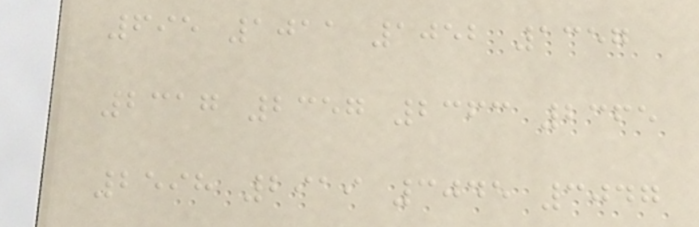695 1011 1052 1357
2317 2357 2363 2365
2598 2919 3045 3047
